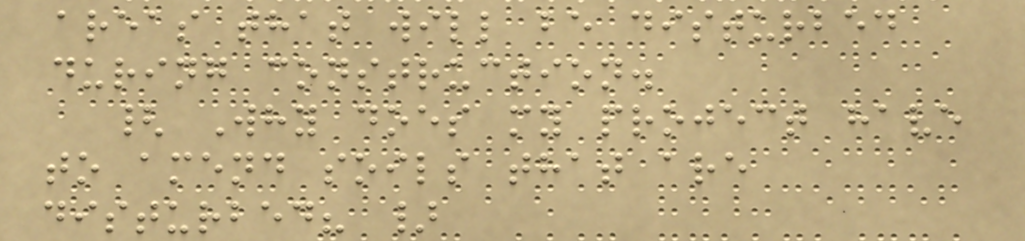areas that will be disturbed
during construction.
{ Why does my project have
to amend soils that are
disturbed? }
